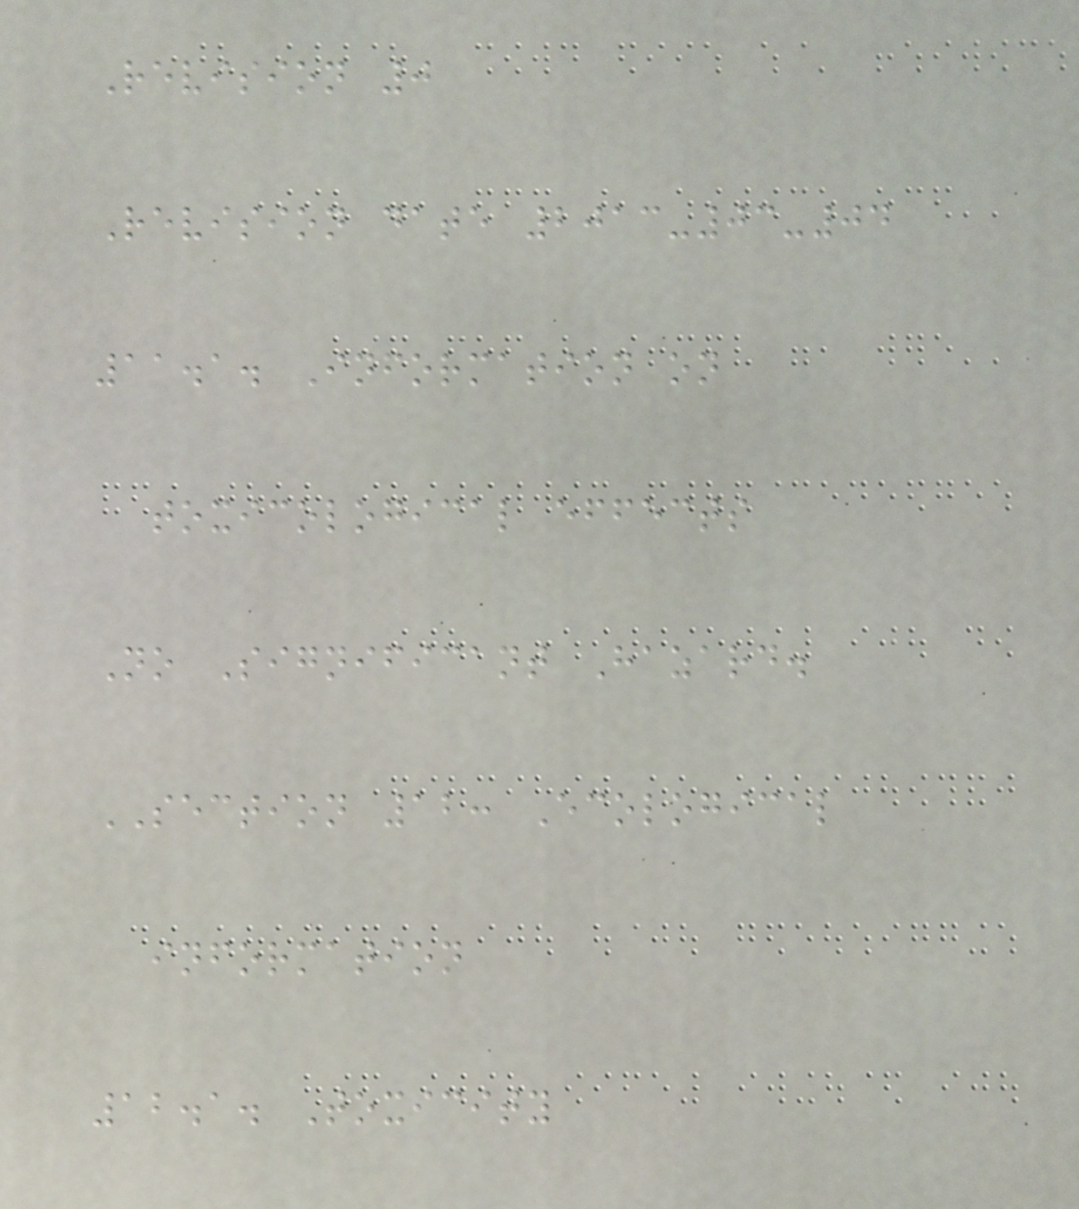Revision 0
Revision date 2013-03-04
11.1. Information on
toxicological effects
No Significant Hazard.
SECTION 12: Ecological
information
12.1. Toxicity
